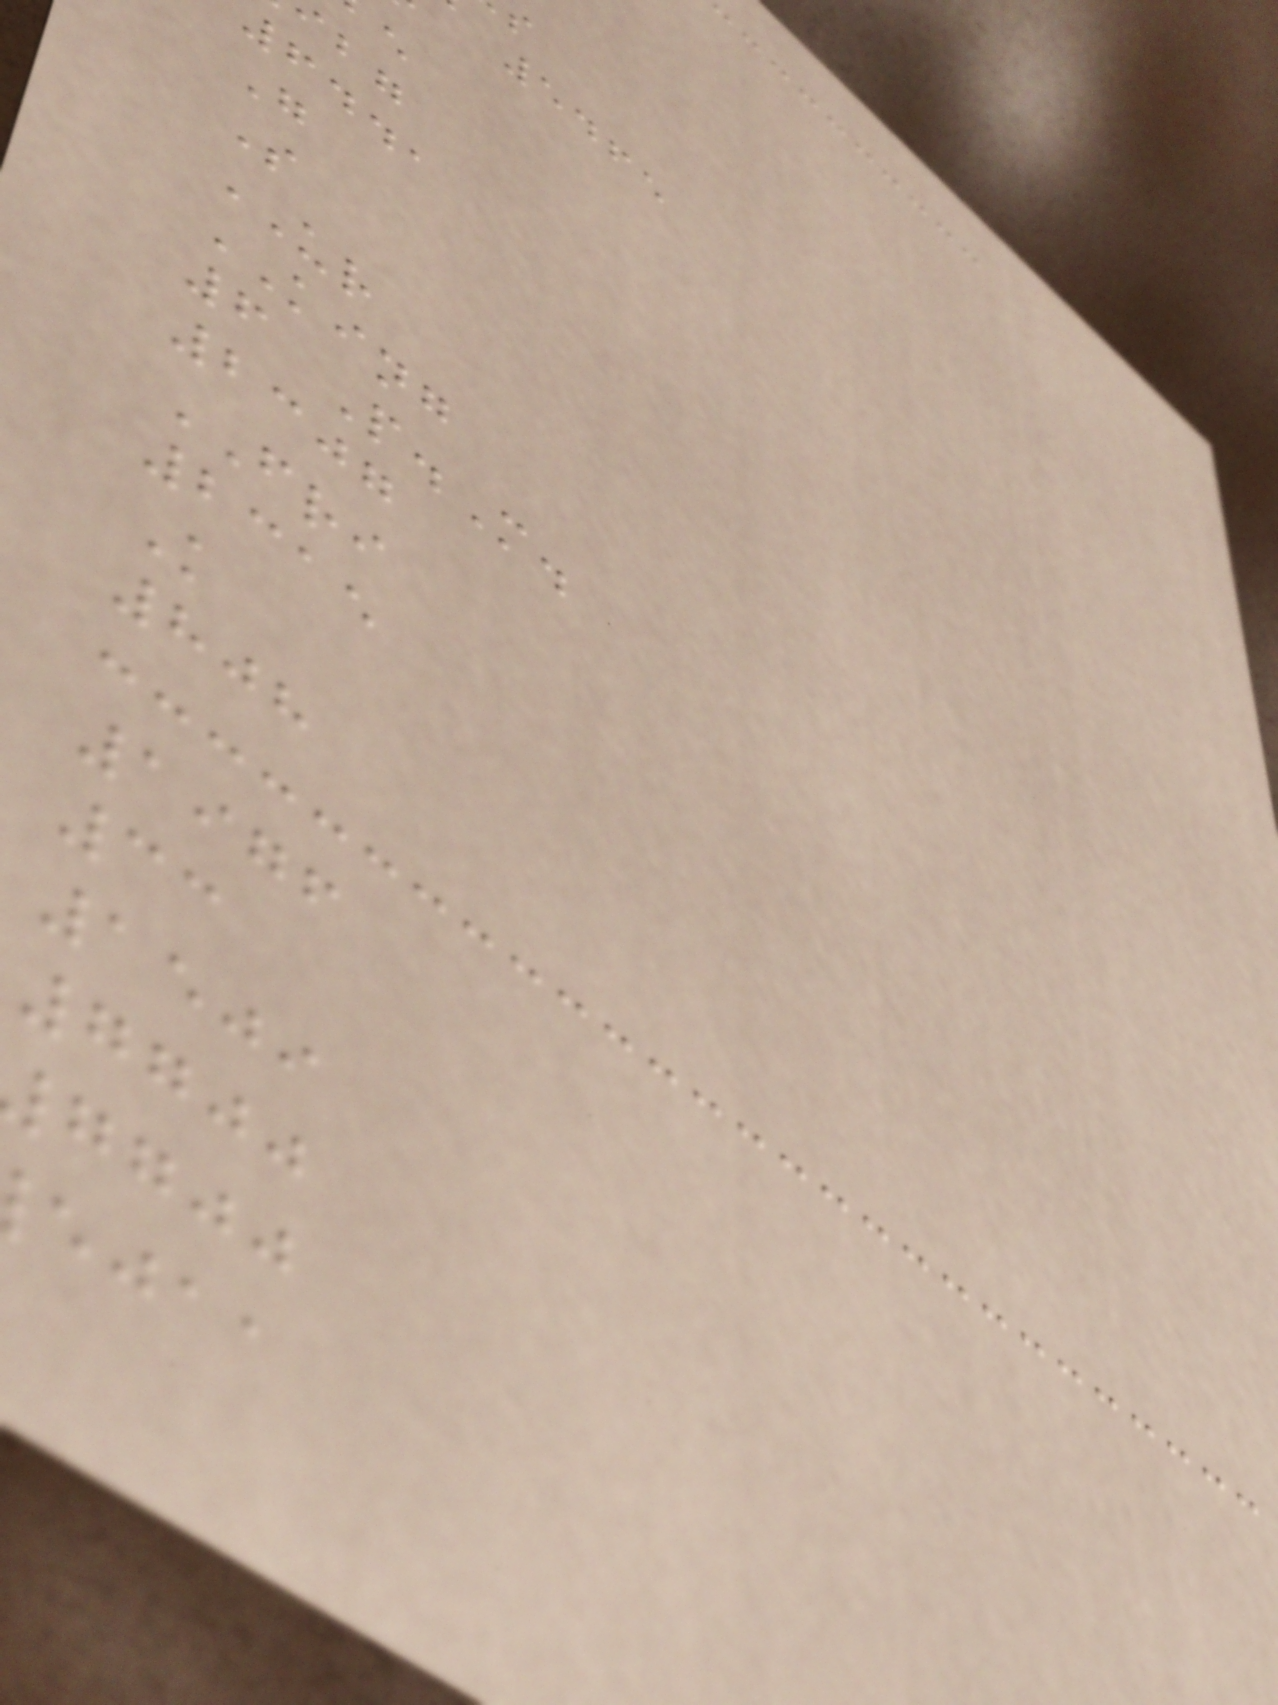5465
6441
G
S
UR
KING
6 P.M.
2307
FRI
2315
K
808
1976
33
1509
7700
ggjj
ejaa
